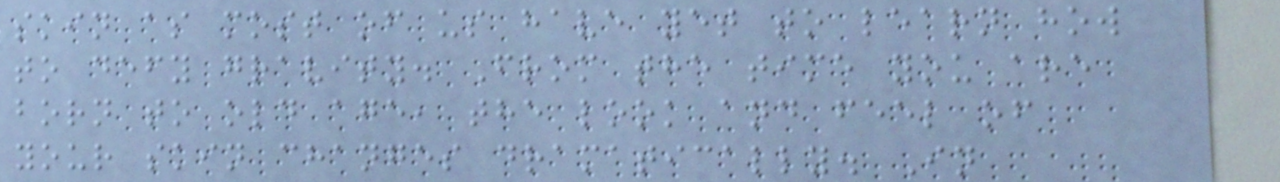skin as most of us have yet to learn how
to defy gravity. From the time you are
born to old age, the look and feel of
your skin changes dramatically. In
